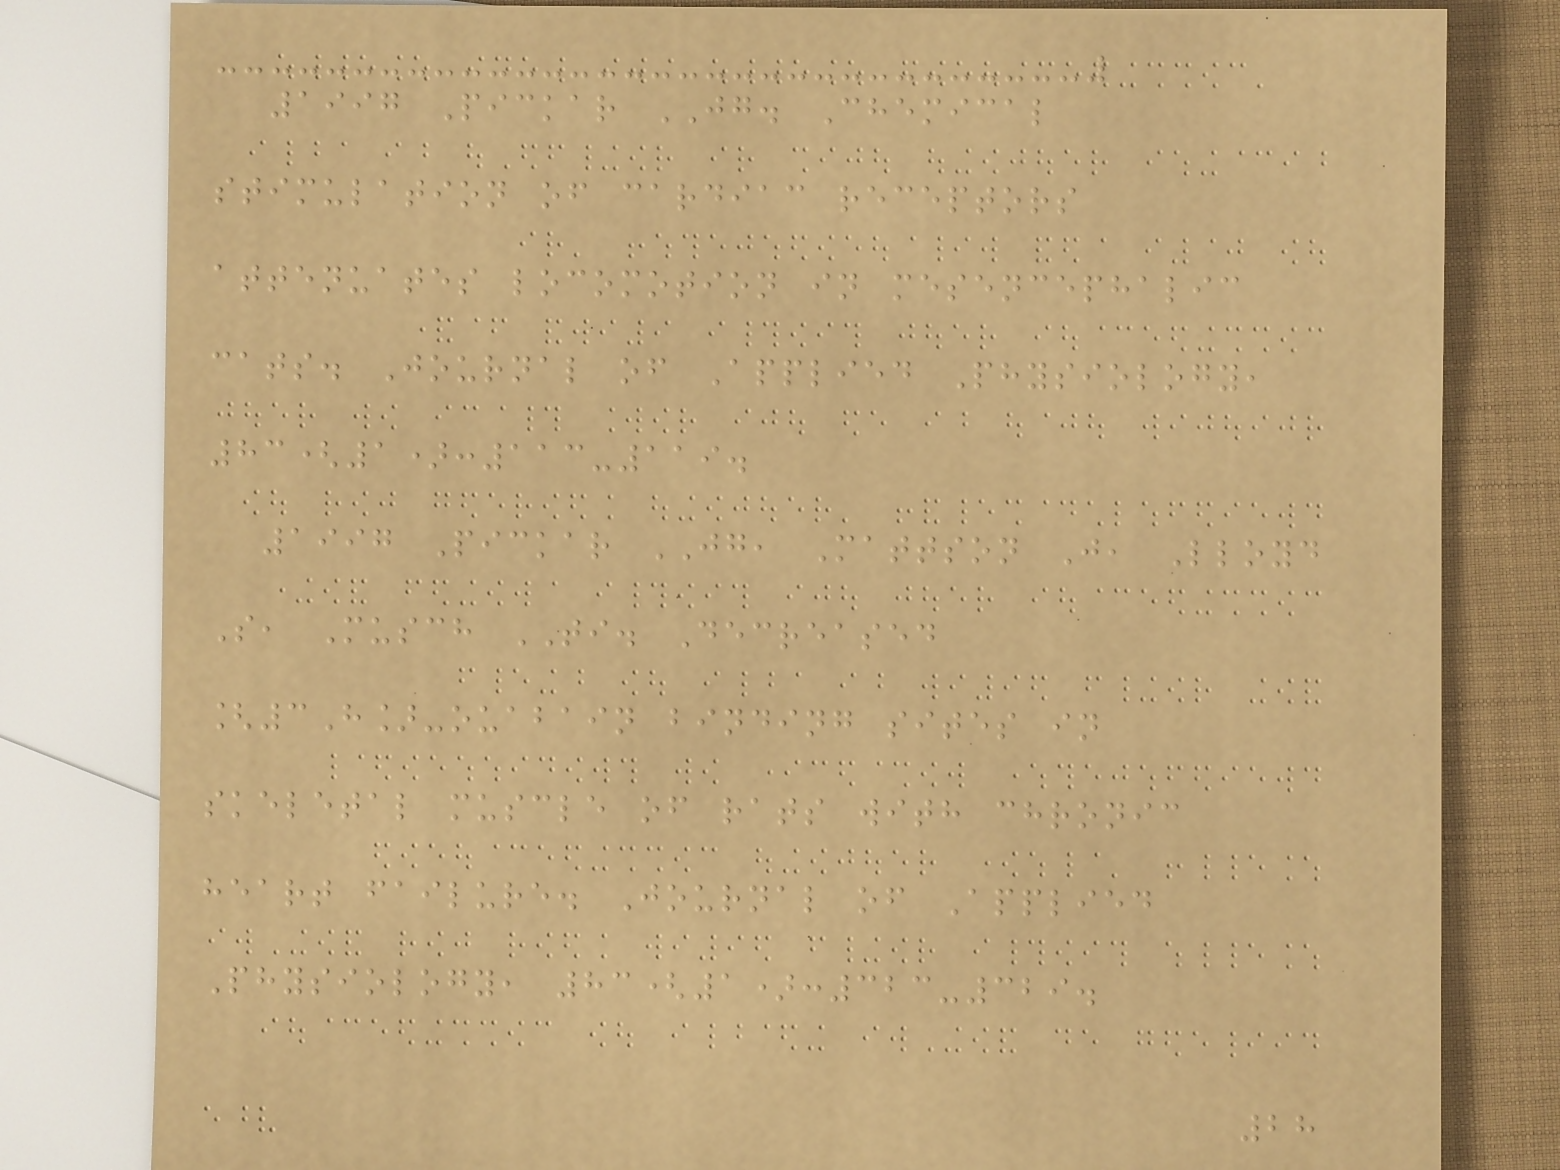1997 Pickar JG. Chemical
stimulation of cardiac receptors
attenuates locomotion in mesencephalic
cats. Journal of Applied Physiology,
83(1):113-119.
1997 Pickar JG, Mattson J, Lloyd
S, Musch TI. Decreased
[3H]-ouabain binding sites in
skeletal muscle of rats with chronic
heart failure. Journal of Applied
Physiology, 83(1):323-329.
28
